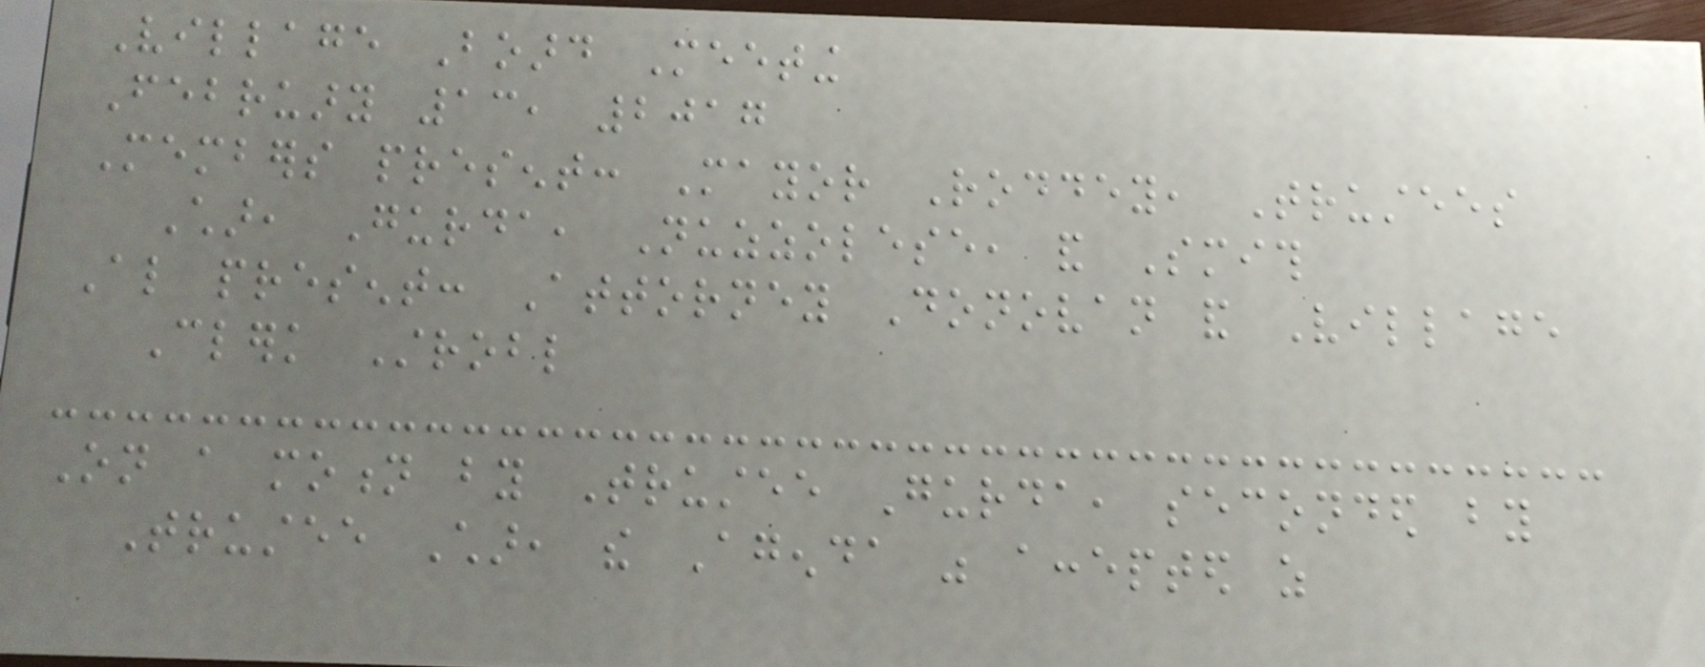Village Board Meeting
February 13, 2017
Members present: Mayor Roddey, Trustees
Char, Gurda, Nuzzolese, and Smith
Also present: Attorney Donovan and Village
Clerk Strobl
On a motion by Trustee Gurda, seconded by
Trustee Char, the Agenda was accepted as
